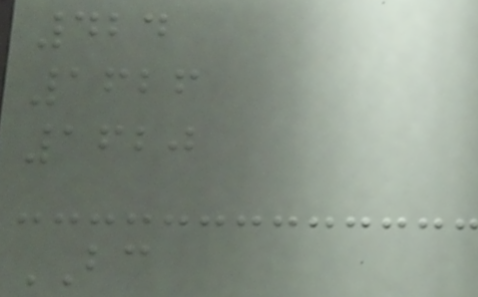424
1626
1620
BC
